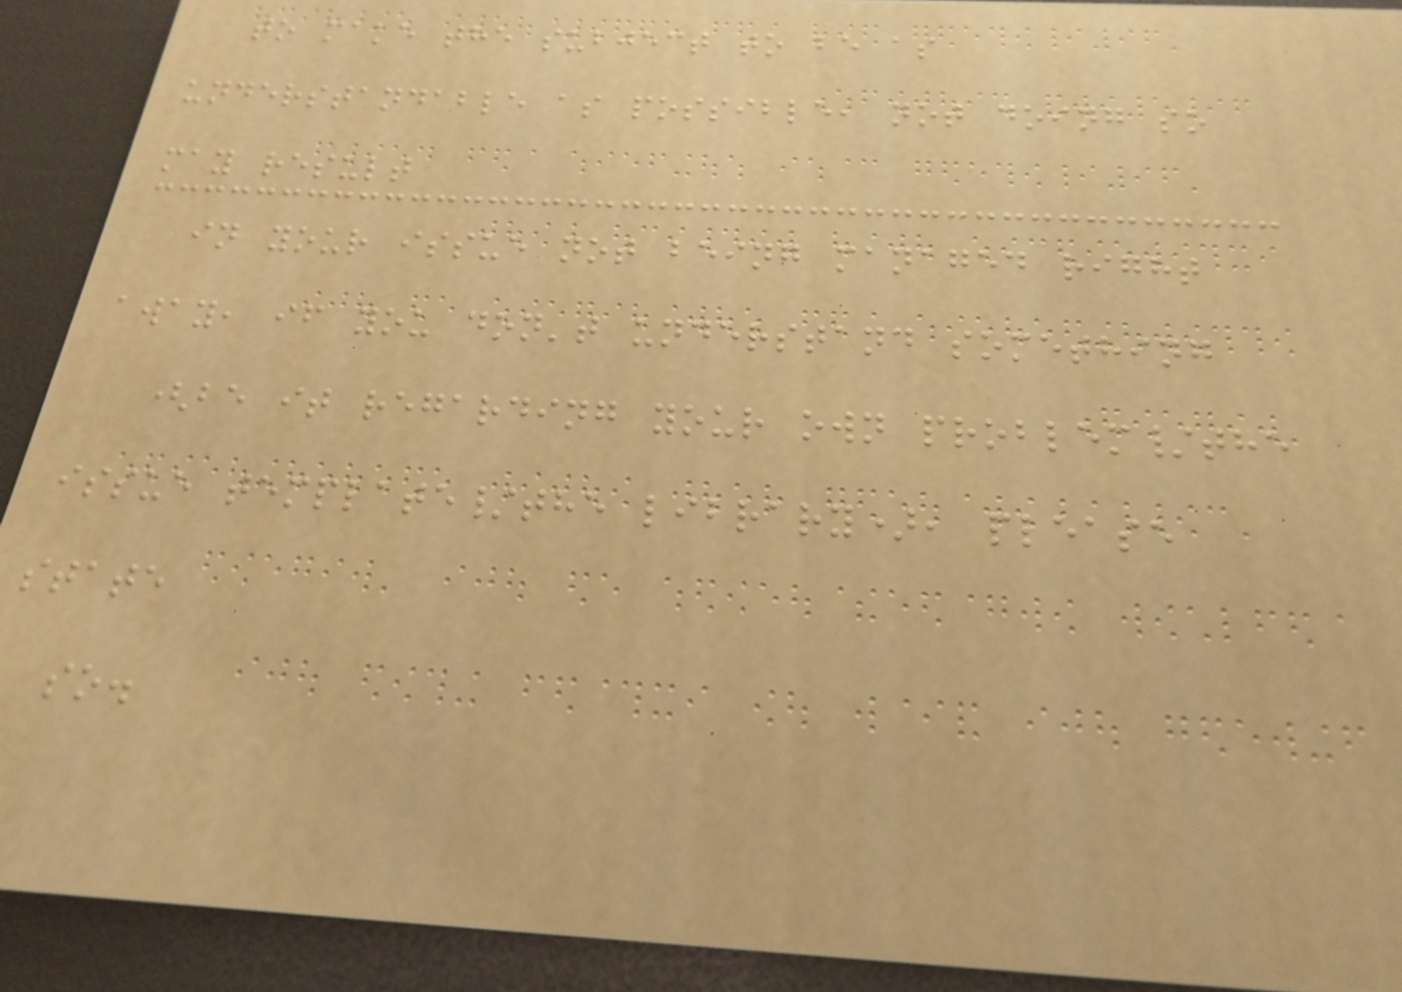to make the subject to be as
understandable as possible, not doing so
may result
in your issue not being managed right
away, if you don't understand something
(be it regarding your own problem/the
issue template/the library), please
state
so.
